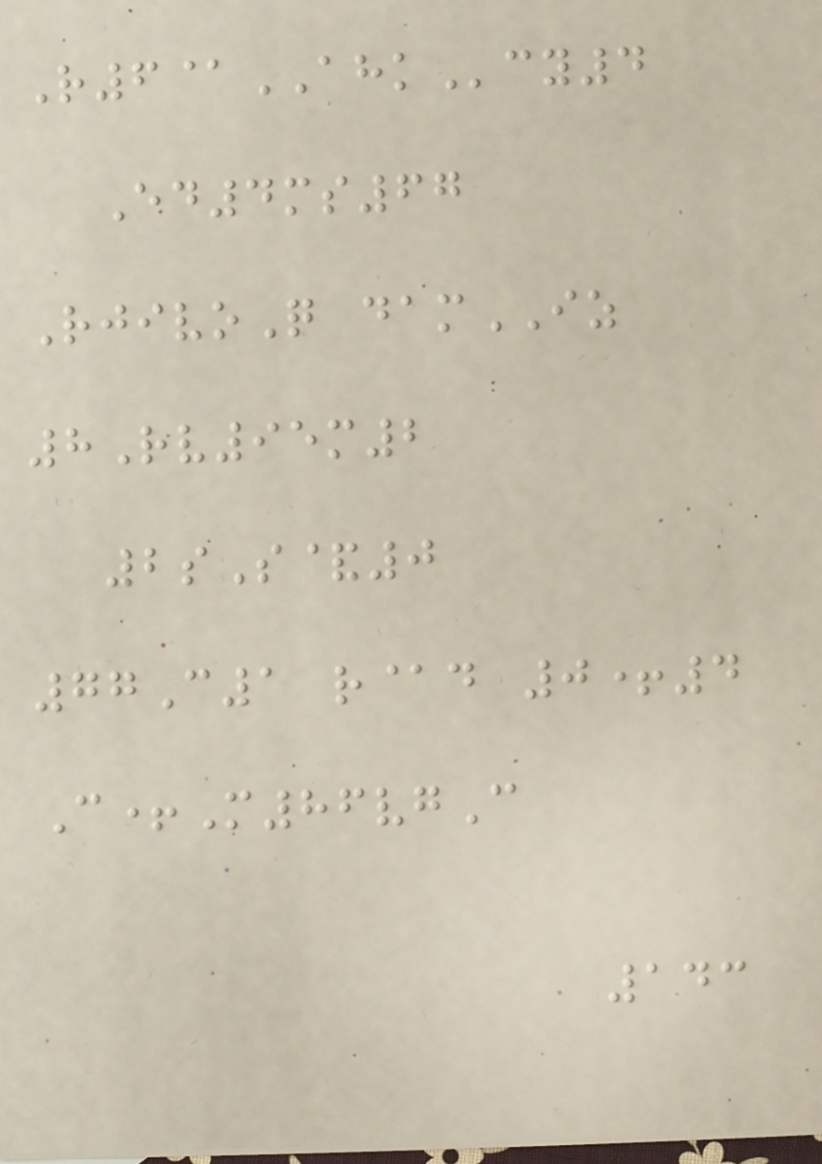R6@AHKcy4
Ed4ms67
RjivoQ damIZ
8Rv95m2
2sS&0
77C1 r@d 0+4
C+M86vgC
143
